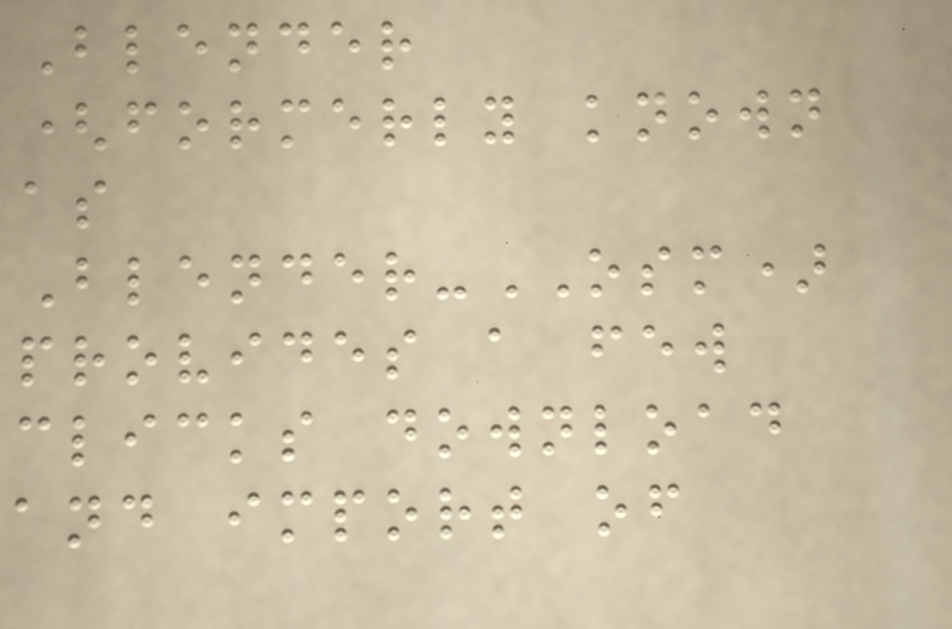Blender
(formerly known
as
Blender-OSM)
provides a few
clicks download
and import of
